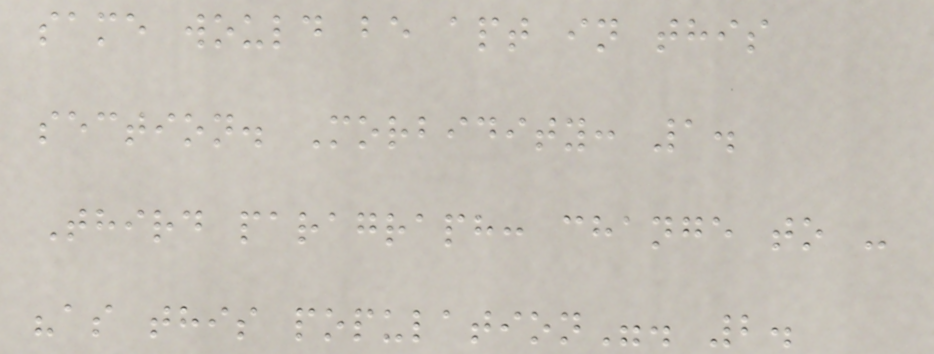same would be apt in this
section. Morbidity: 1.
Third paragraph: change to -
"as this population". 2.
